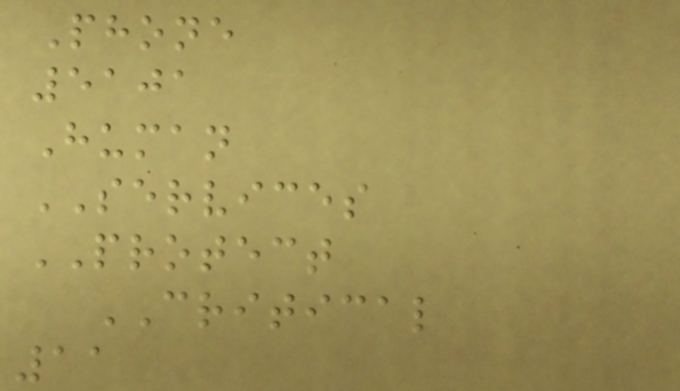Phone
5101
Human
SERVICES
PROTECT
CRITICAL
11
